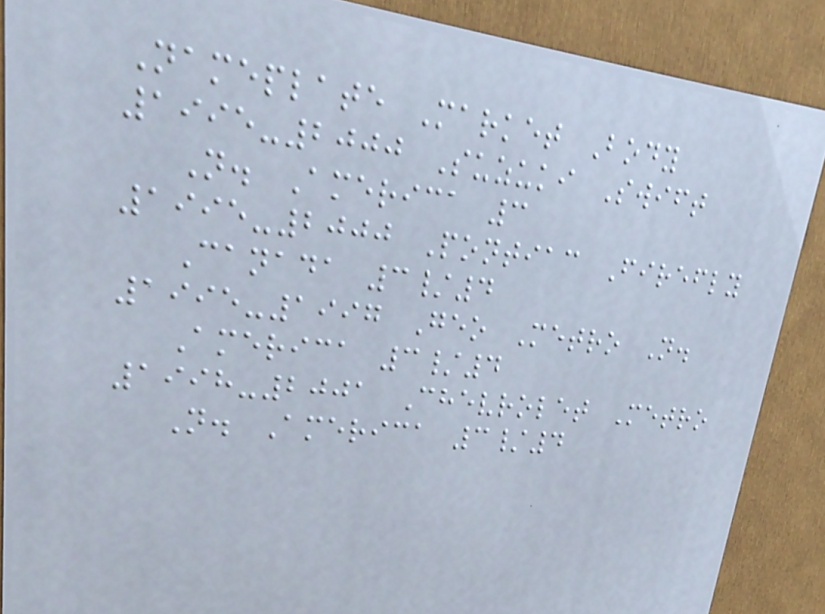Nameplate Market Body
1995-2000 Suzuki Swift
N. America 3
1995-2000 Pontiac Firefly
Canada 3/4
1995-1997 Geo Metro N.
America 3/4
1998-2001 Chevrolet Metro
N. America 3/4
